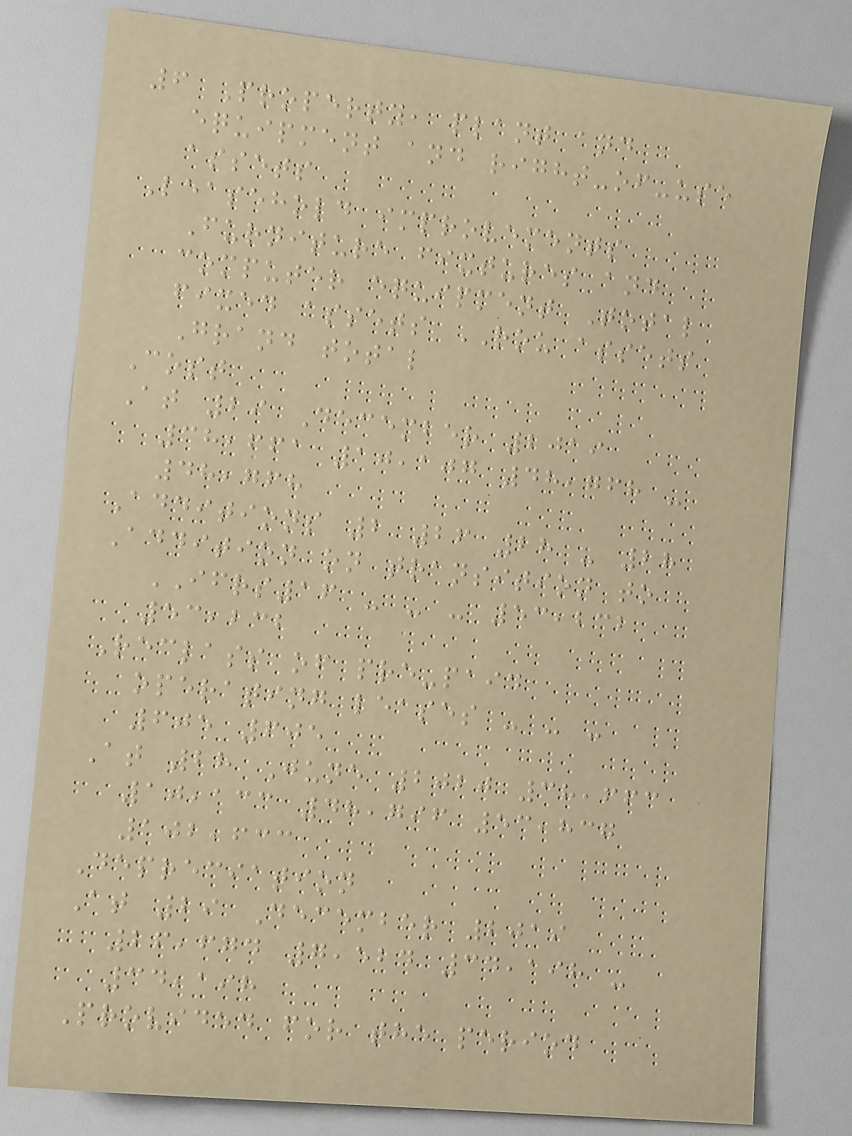6 Property, plant and
equipment and right-of-use
assets
Leasehold improvements
Furniture fixtures and
computer equipment Total
fixed assets ROU assets
Grand total
Cost
At 29 December 2019
38,661 10,107 48,768 -
48,768
Additions 2 26 28 - 28
Addition on transition to
IFRS16 - - - 53,232
53,232
Reclass of pre-paid
operating leases - - -
605 605
At 28 June 2020 38,663
10,133 48,796 53,837
102,633
Depreciation
At 29 December 2019
26,674 7,524 34,198 -
34,198
Provided for the period
